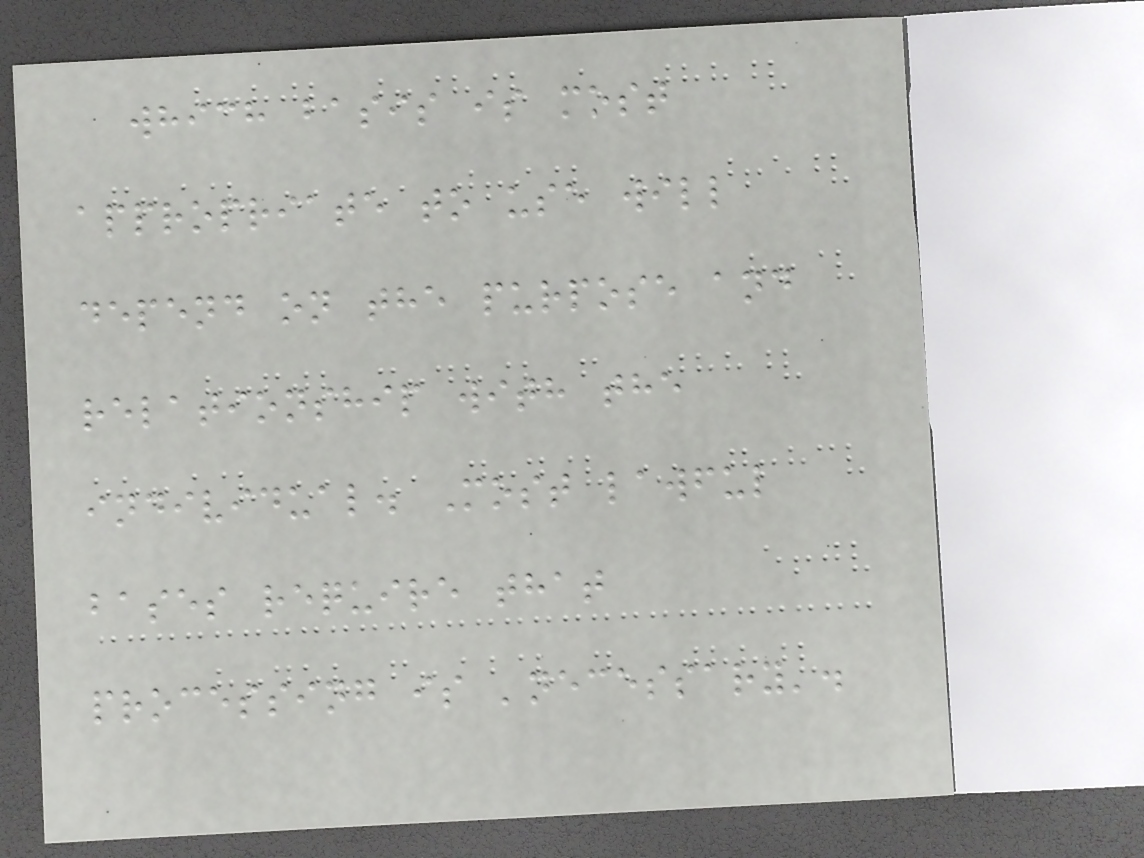which basis is most
appropriate to use will
depend on the purpose and
relationship with the
individual. Most lawful
bases require that
processing is 'necessary'.
